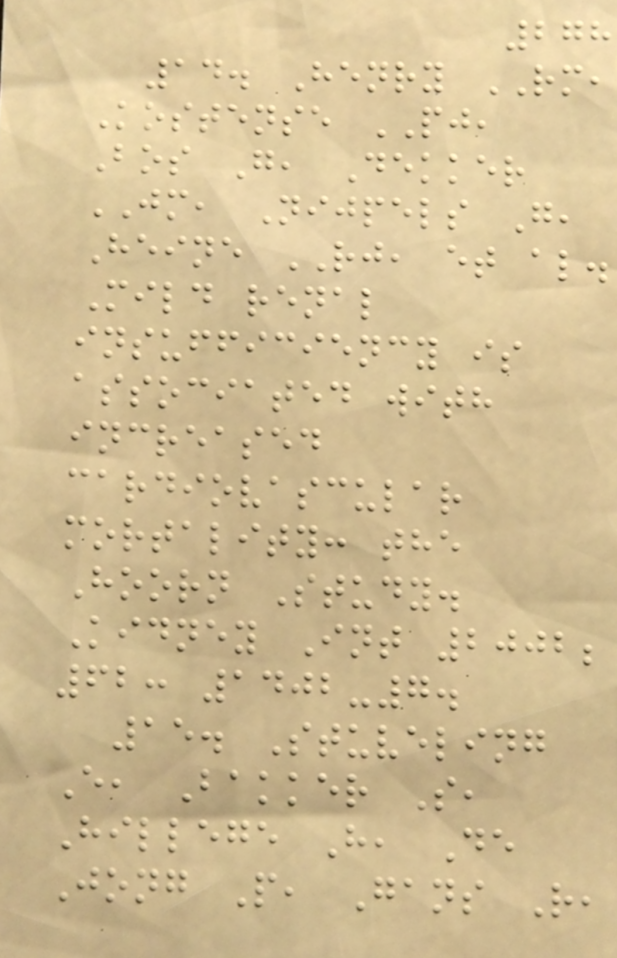278
14. Henry RM,
Kostense PJ,
Bos G, Dekker
JM, Nijpels G,
Heine RJ, et al.
Mild renal
insufficiency is
associated with
increased
cardiovascular
mortality: the
Hoorn Study.
Kidney Int 2002;
62: 1402-7.
15. Stuveling
E, Bakker S,
Hillege H, De
Jong P, Gans R,
